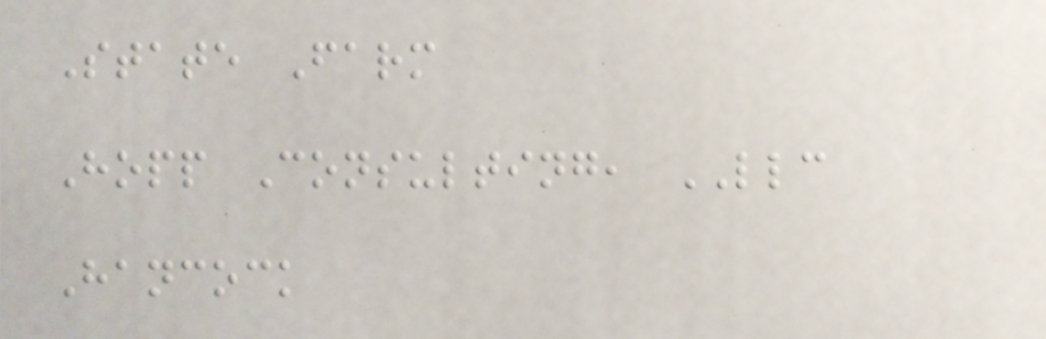State Farm
Hopp Consulting, LLC
Hancock
